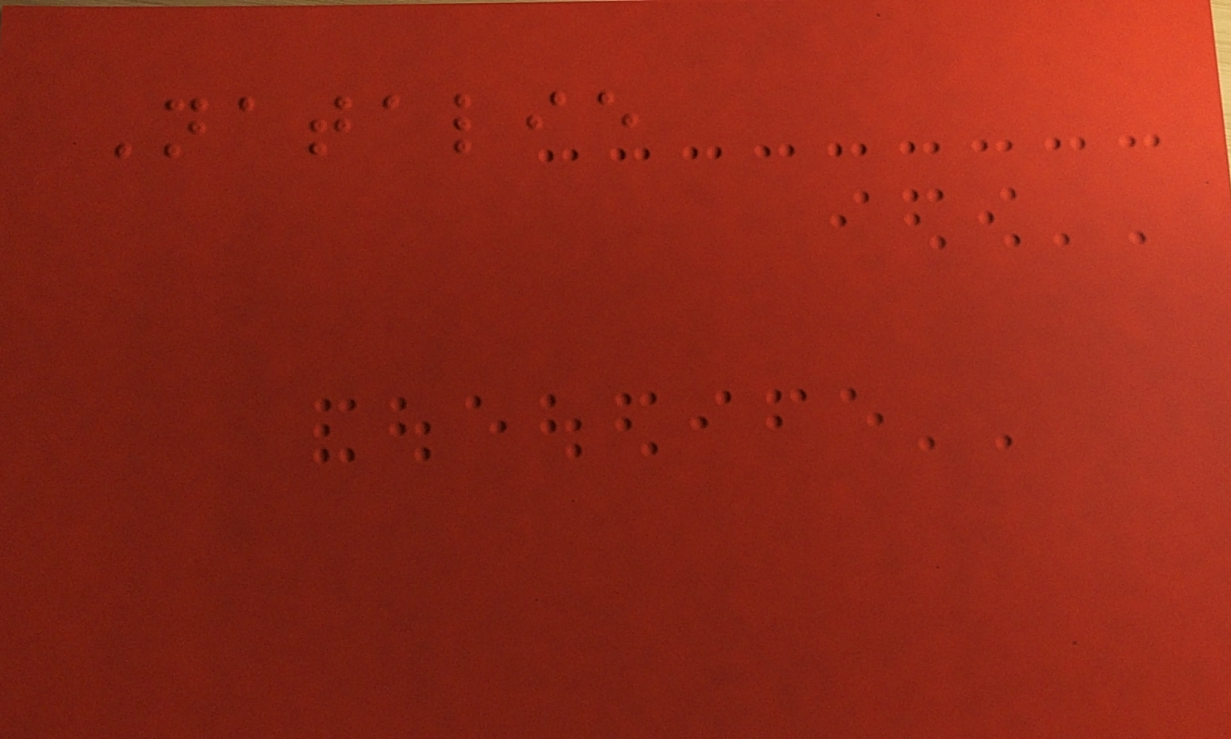Natalie
